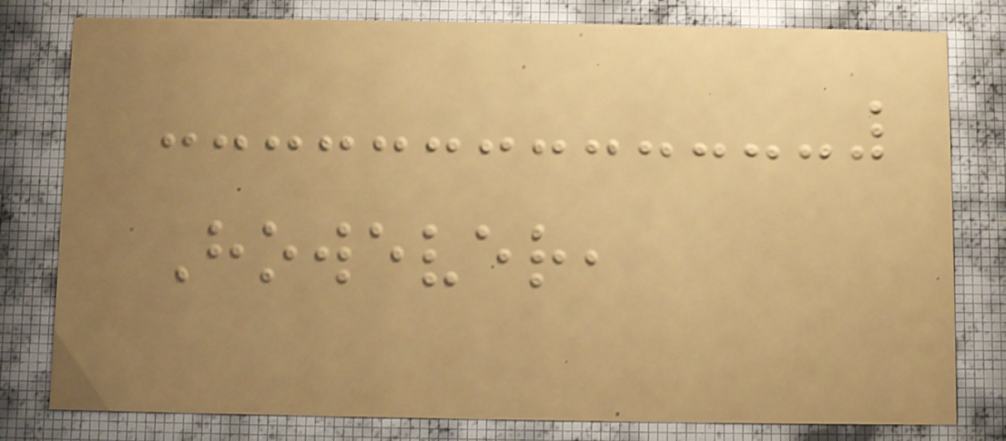However,
